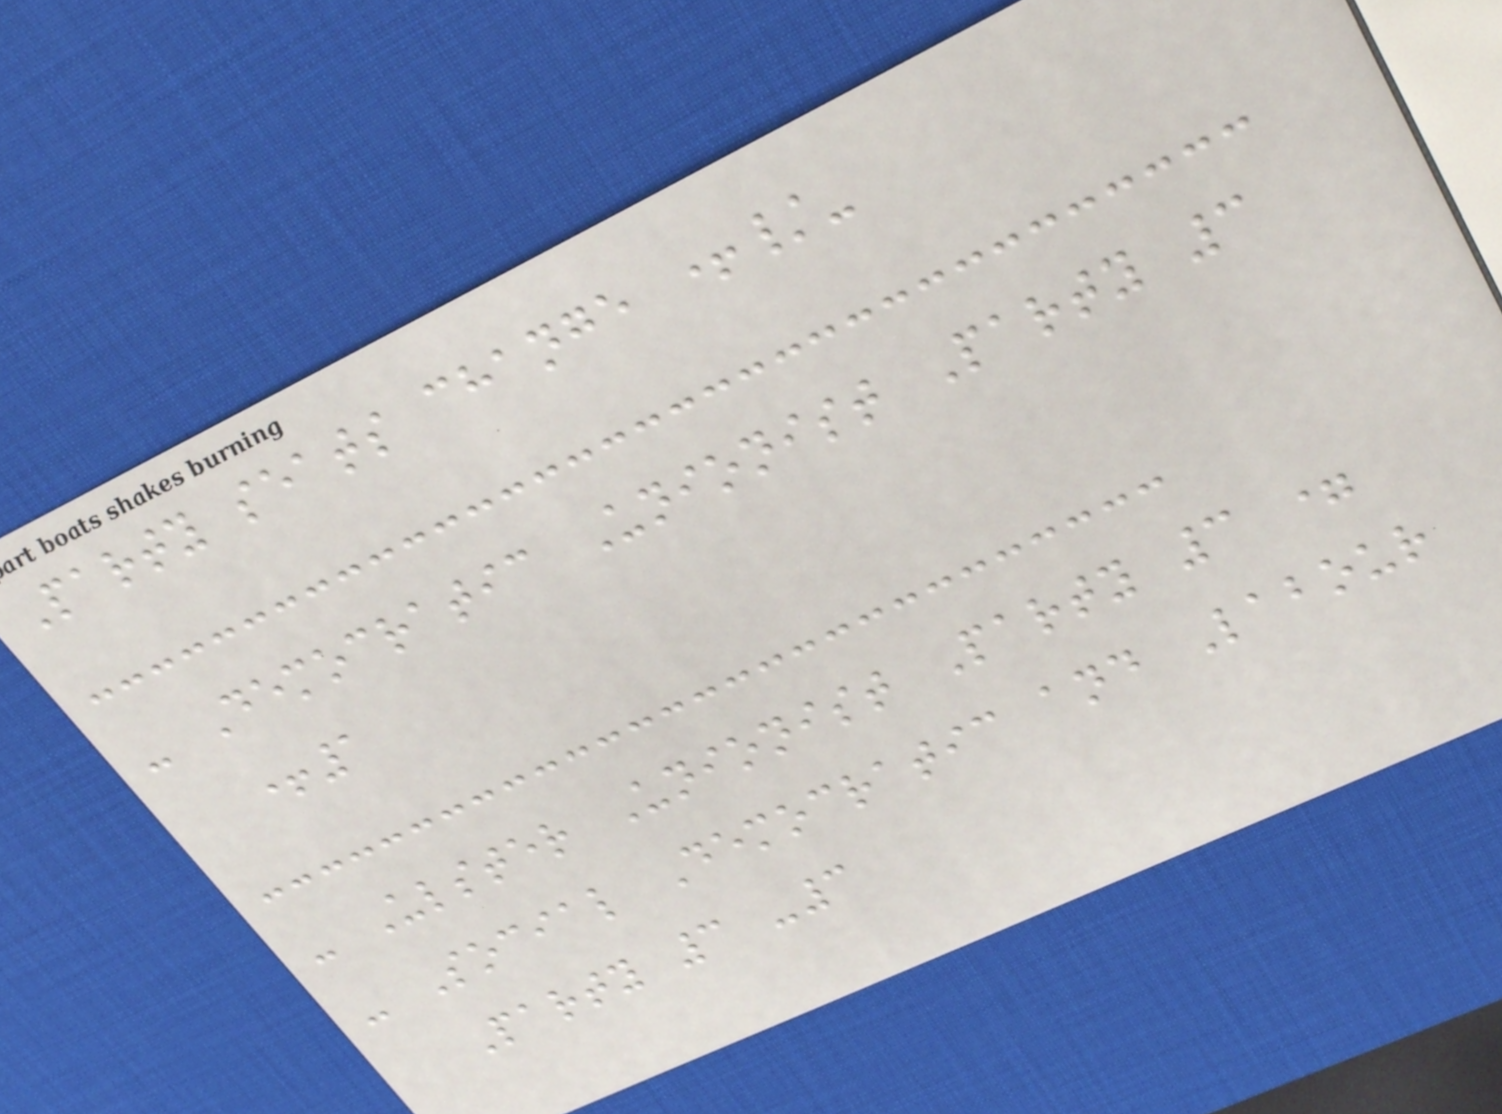Party seats change +/-
- Democratic Unionist Party 3
+1
- Ulster Unionist Party 3 =
- Social Democratic and Labour
Party 3 -3
